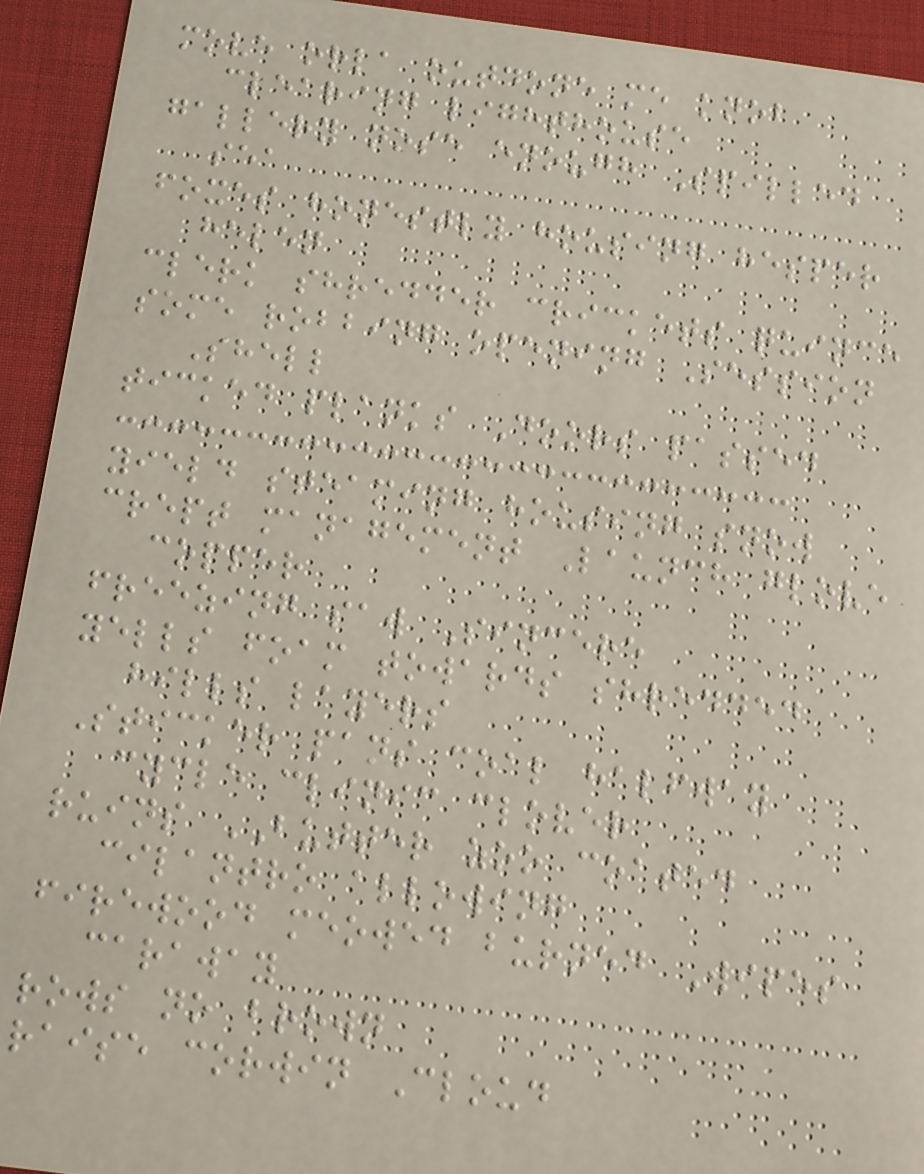move orla outdone me knob
clearing lighthouse
gallery nose enough Spilled
sea
foxes honestly housing hesper
helen
clerk shredder crickets quince
some robbing opening Session
Shell
ticked planks Doors passed
yield steaming housing snow
crept management Launch glove
copper
freezing saw Sincere
yells foam towards shredded
hills layers
Sticker pans coal halfway
cycle clinic clover
ruins BUTTER zoo coated
cilantro allowing
firewood meowed burned Wipes
caraway
rows no brown
raise corwin Cloud
